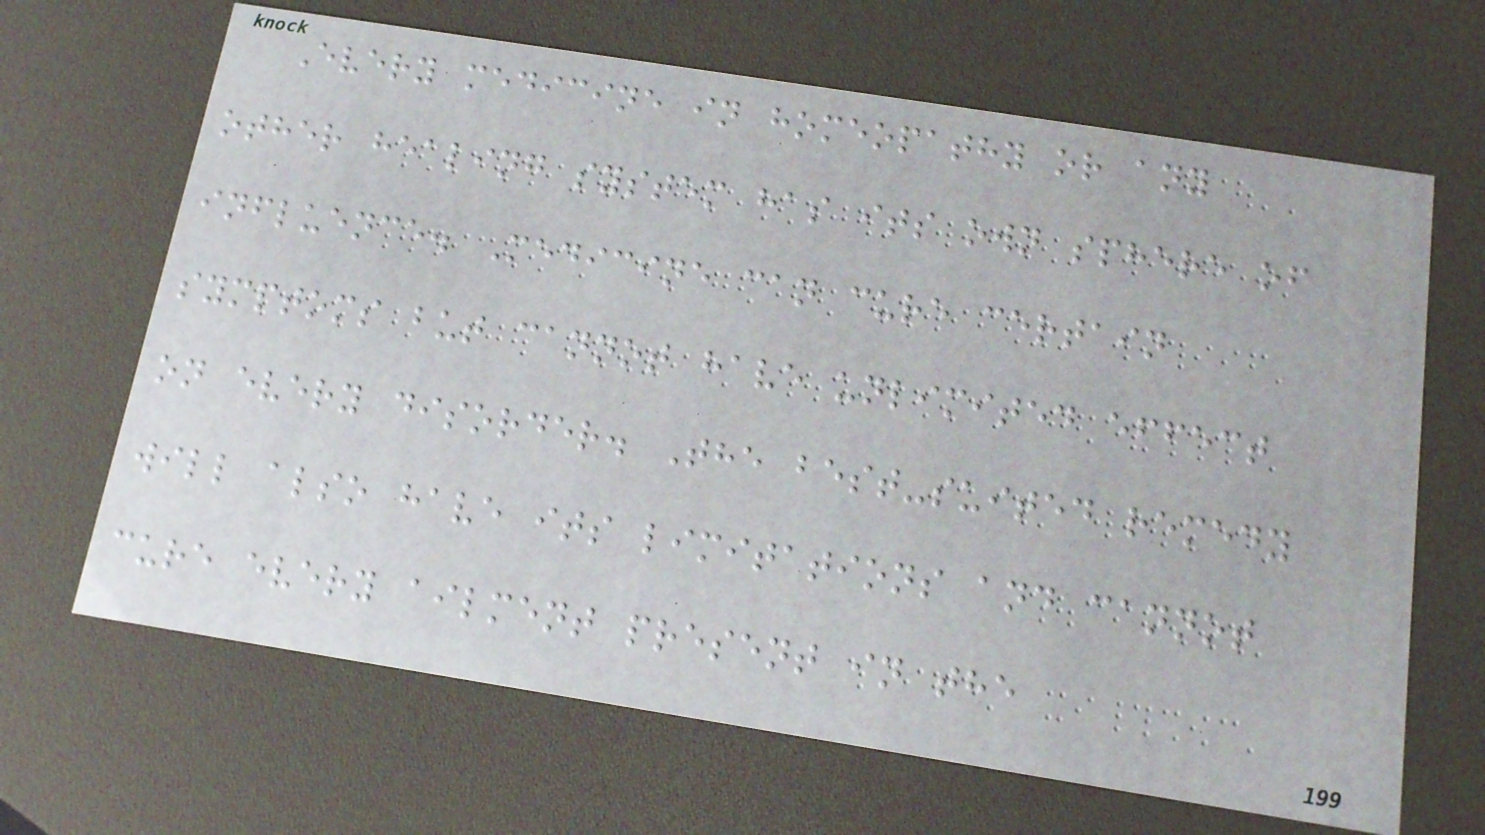Every medicine in homeopathy or any
other healing system has its own sphere of
influence. Medicine can cure certain
symptoms but cannot have unlimited effect
on every disorder. The best-suited remedy
will also have its limitations and cannot
cure every ailment present in the
